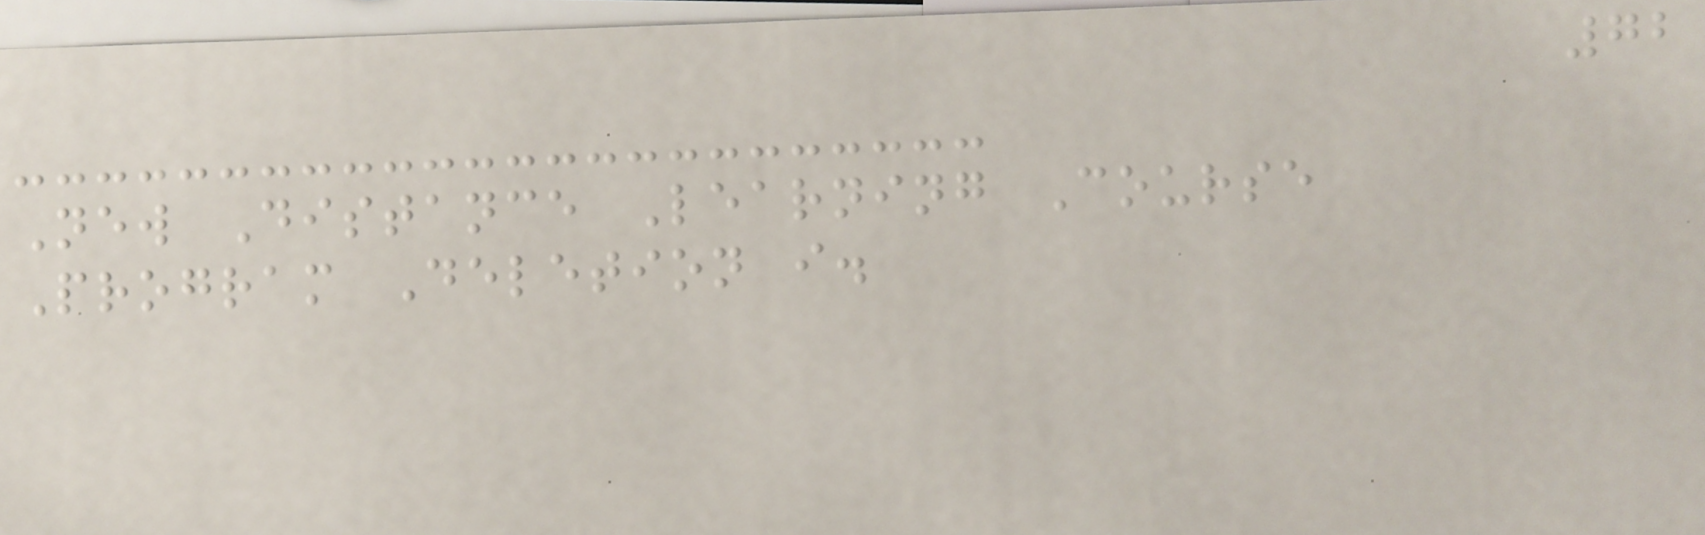72
New Distance Learning Course
Program Deletion i.
